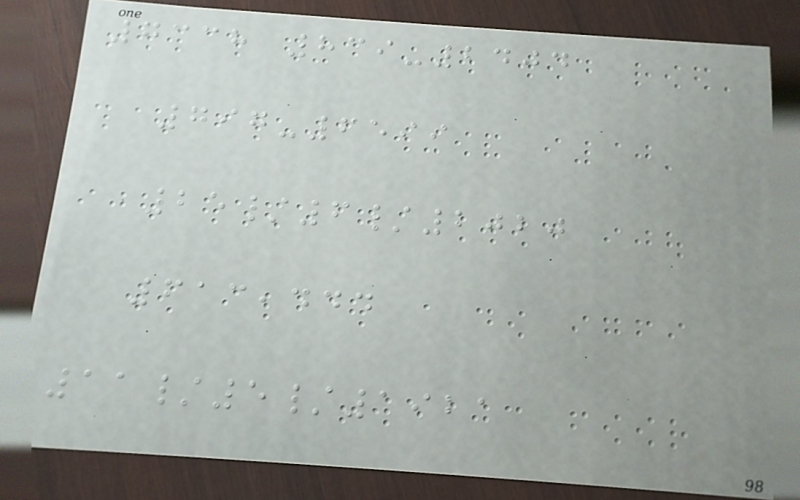7338 839-2404
797-6599
25/6/2020
613,444
11/5/1921
